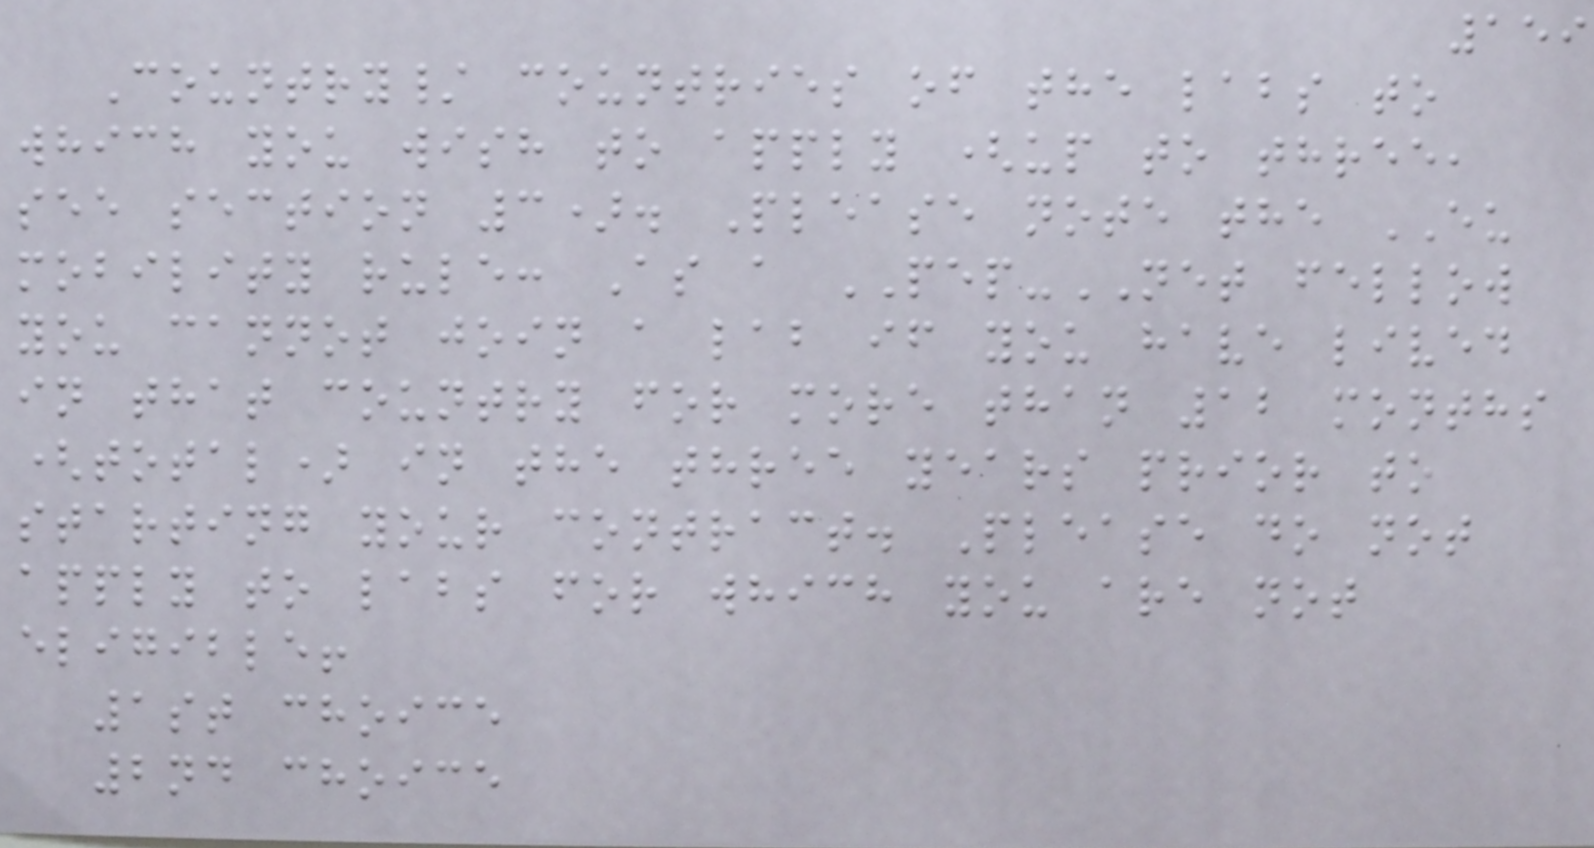159
Country/ countries of the labs to
which you wish to apply (up to three,
see section 3). Please note the EU
mobility rule: As a PEP-NET fellow
you cannot join a lab if you have lived
in that country for more than 12 months
(total) in the three years prior to
starting your contract. Please do not
apply to labs for which you are not
eligible!
1st choice
2nd choice
